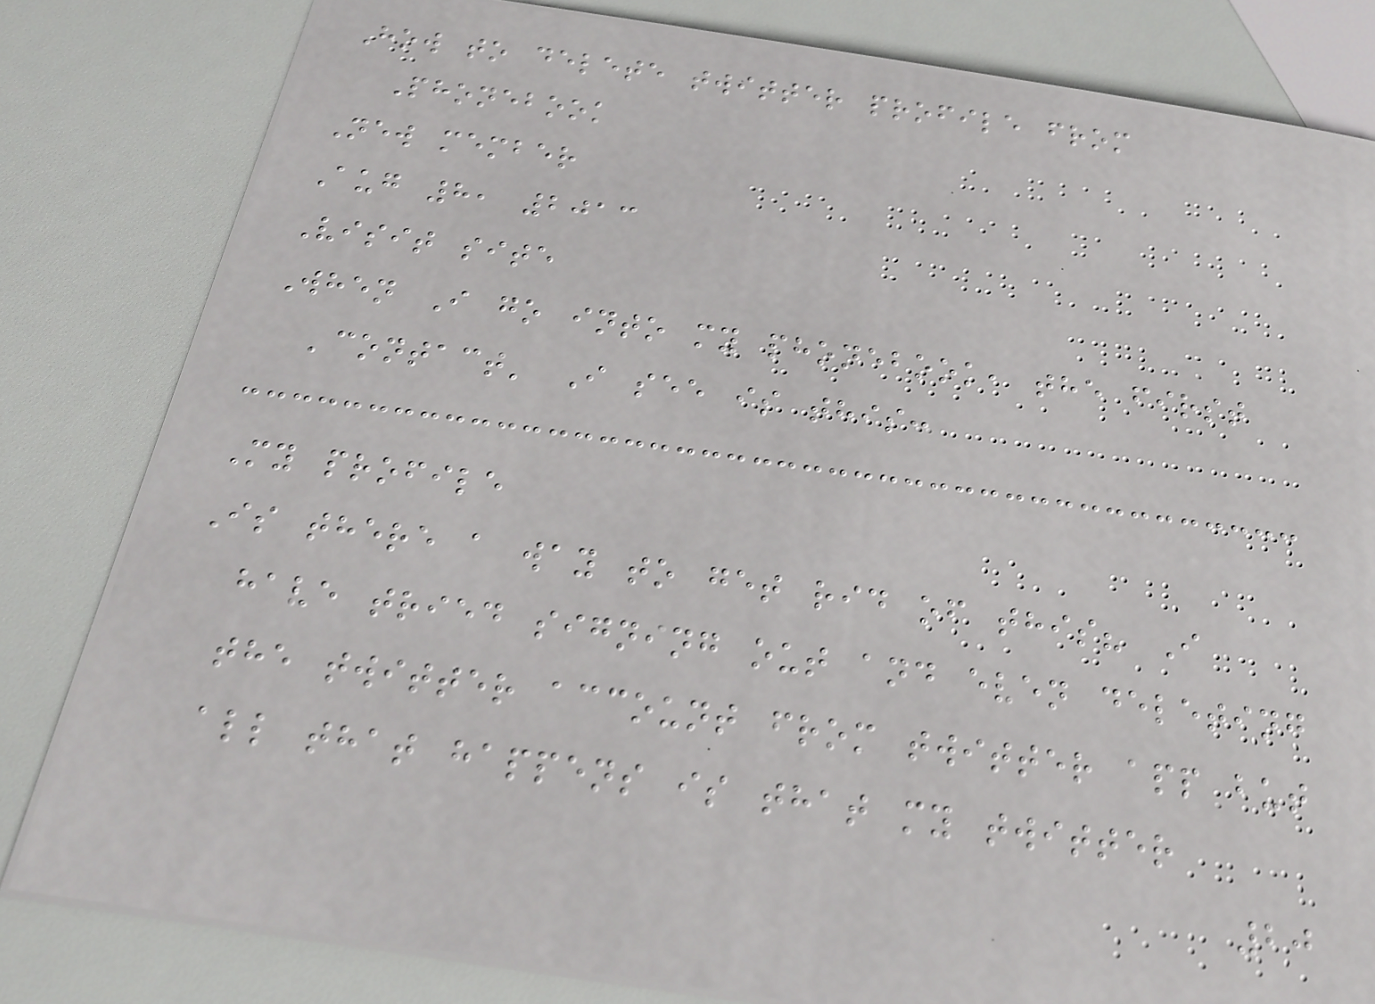How to delete twitter profile from
Phonebook
New member
Aug 8, 2013
Visit site
When I go into my phonebook, the first
'contact' I see is this:
My profile
Is there a way to get rid of this? I
have tried signing out and even deleting
the twitter account from twitter app but
all that happens is that my twitter
20
